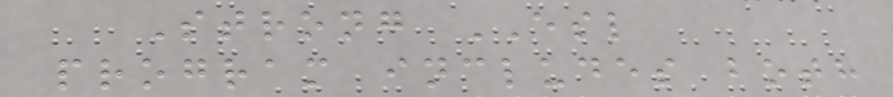Strong ESL
program includes both
